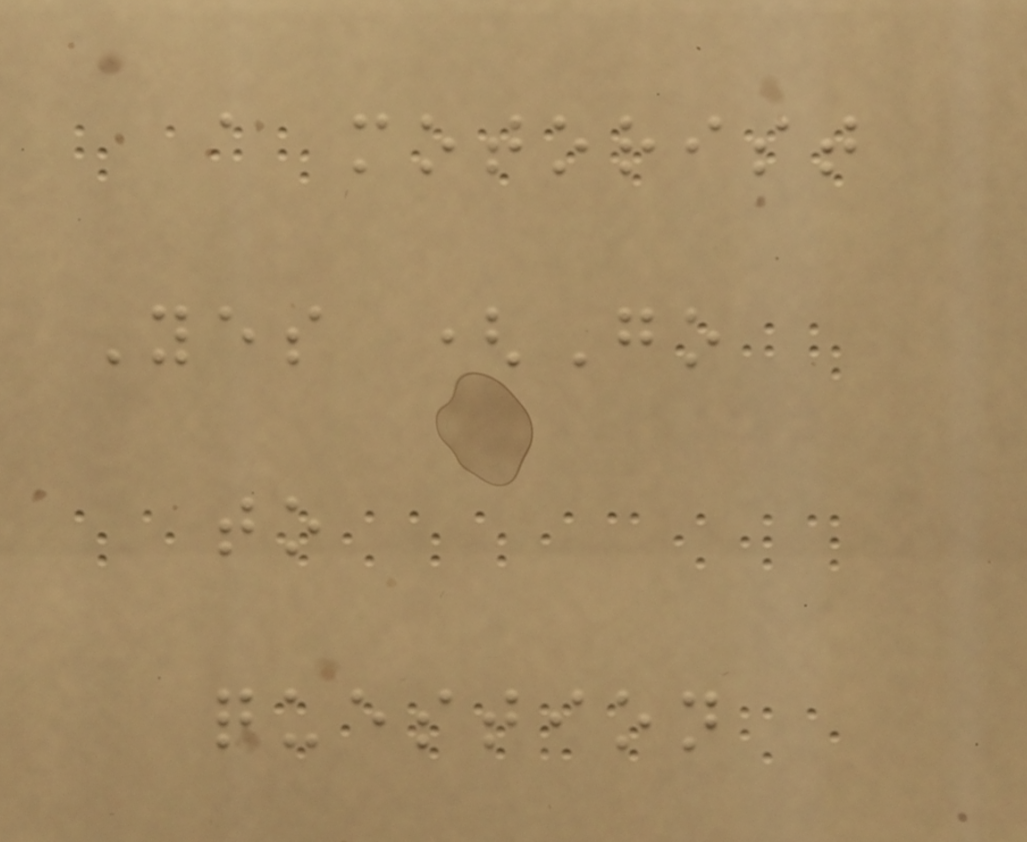a motorist
Yes (Go
to
question
